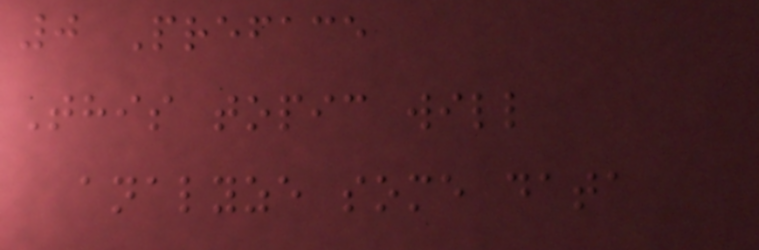0 Preface
This topic will
analyze some data
